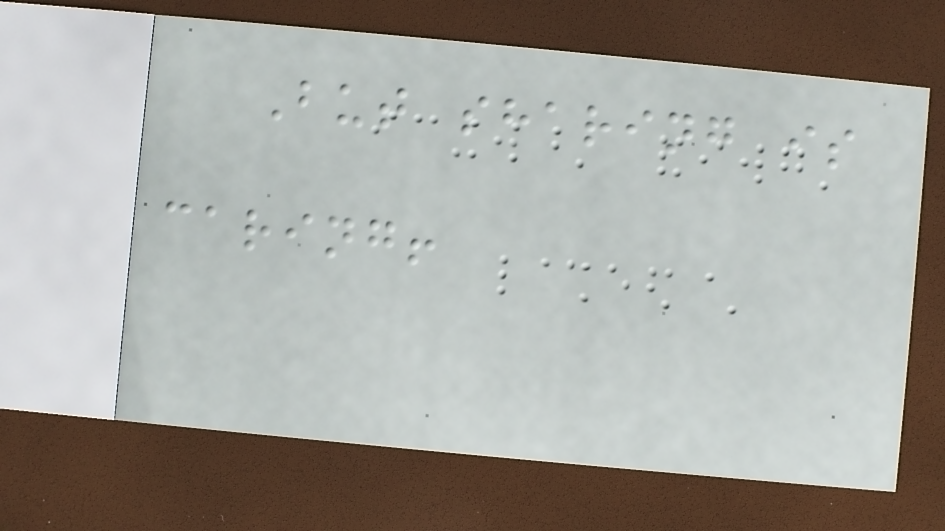But sharing is
caring!
